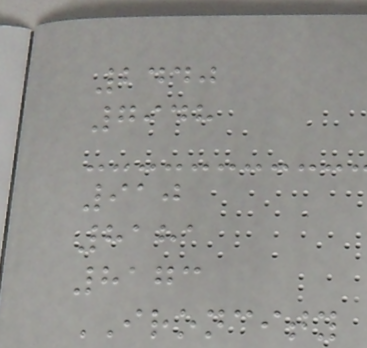2440
7948
910
8181
8173
IRONCITY
